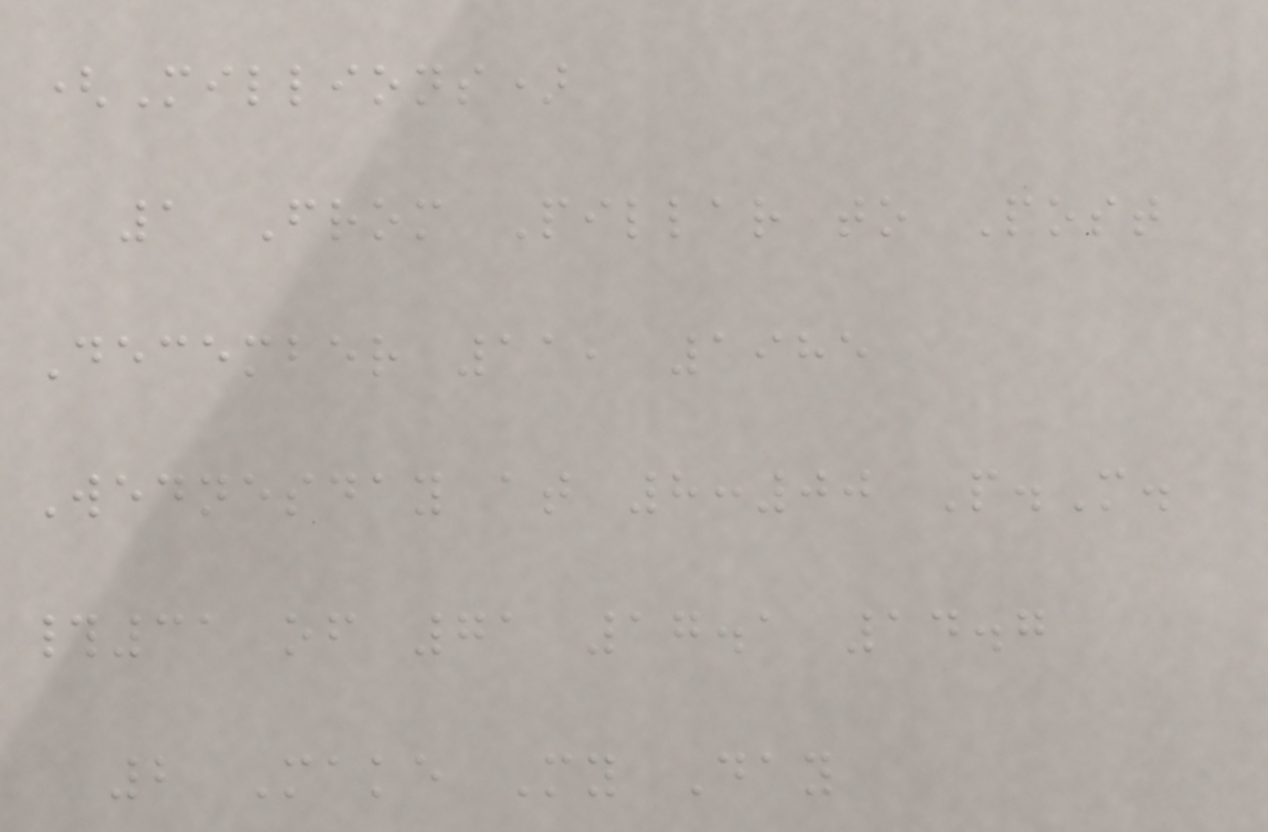(Millions)
1 From Pillar to Post
December 11, 1985
Wednesday at 8:00 P.M.
#31 of 71 17.1 14.7
2 Make My Day
